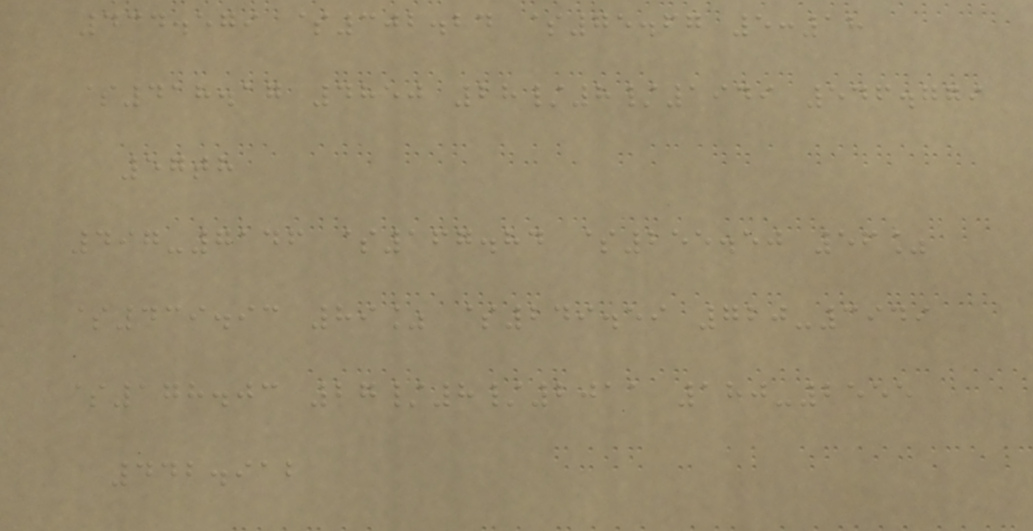434.579 $302.24 $75.67 5:18
$418.17 4850 28/8/1949 546.779
57th
497-7146 $167.84 $255.50 56%
$439.93 89% $249.59 720-3949
$178.03 27/8/2011 180-2555
442.912
